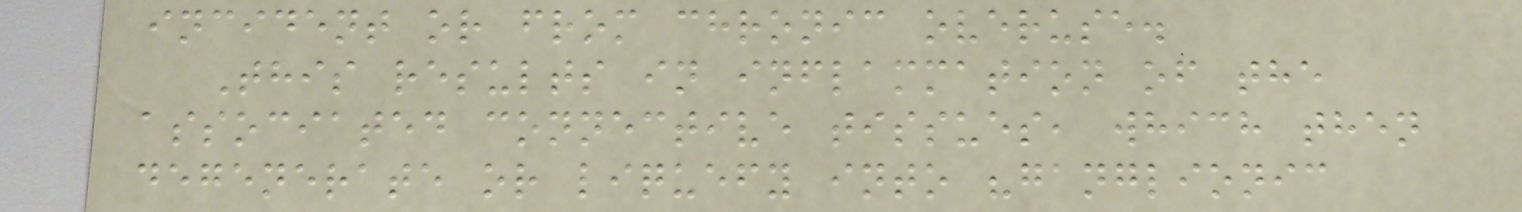incident or from chronic overuse.
This results in inflammation of the
associated connective tissues, which then
degenerate or liquefy into "ganglionic
